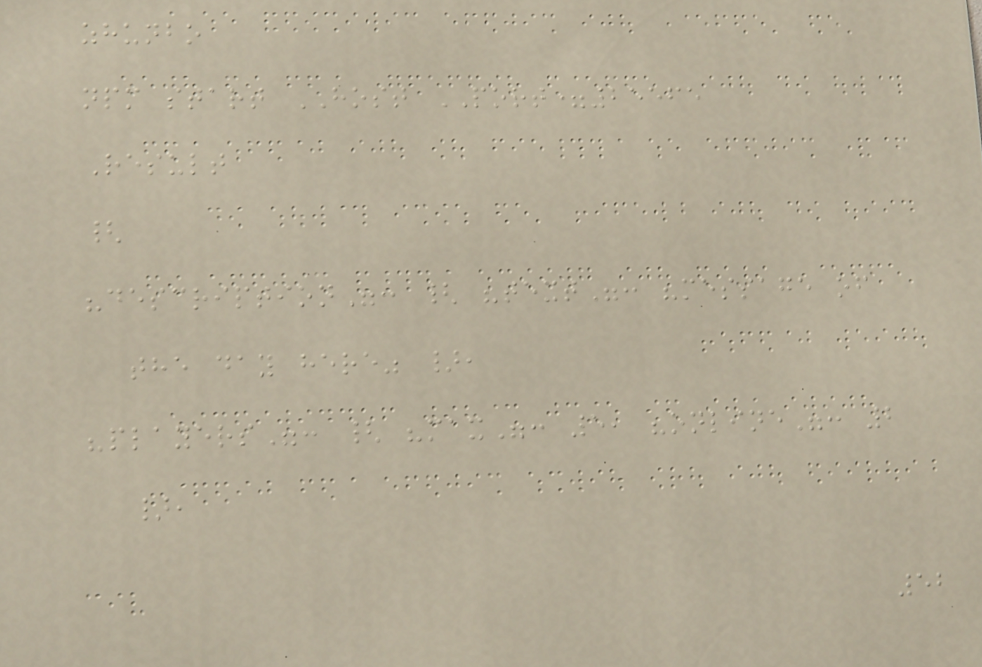zhunbo
npm start HOST PORT=25565
Result
{
"description": { "text": "message of
the day here" },
"players": { "max": 5, "online": 2
},
52
